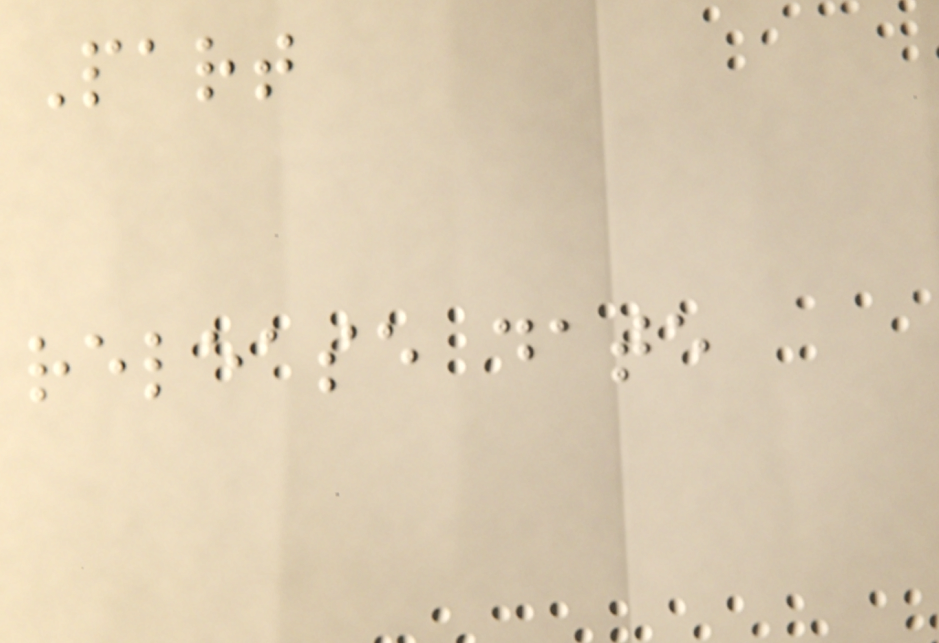Part
release date
